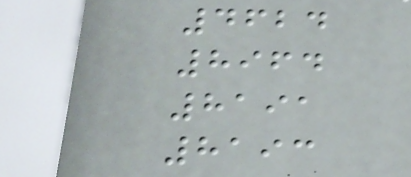4624
8964
8191
8193
